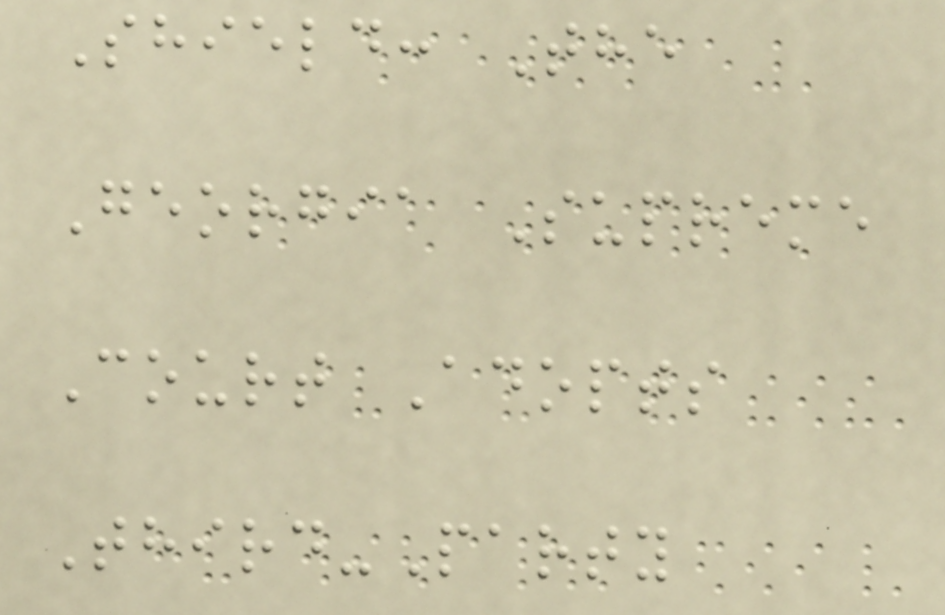Shield: The
Georgia Supreme
Court Adopts
Third-Party
